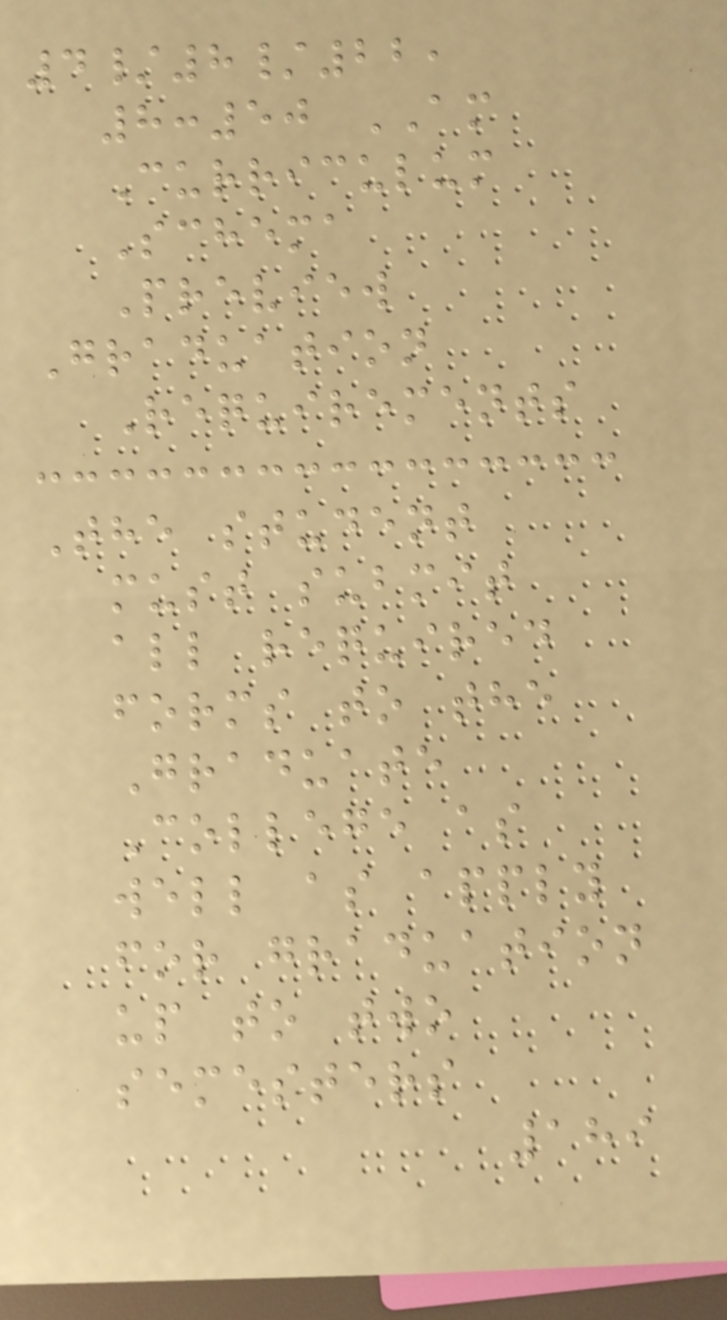4/8/22,
8:50 AM
Curriculum
Schema
Preview
Graduation
Requirements
The student
must submit
all required
forms to the
Graduate
College as
well as apply
for graduation
up to two
semesters
189
